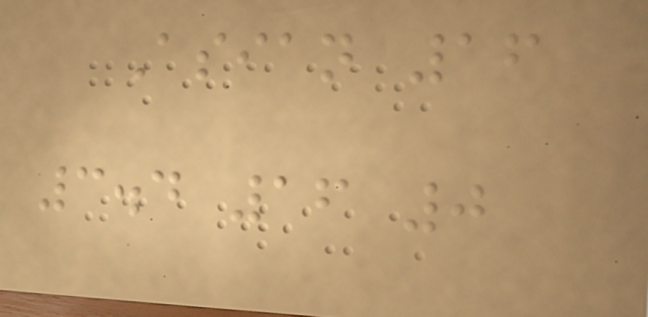Asian 16
3.4 16 0
